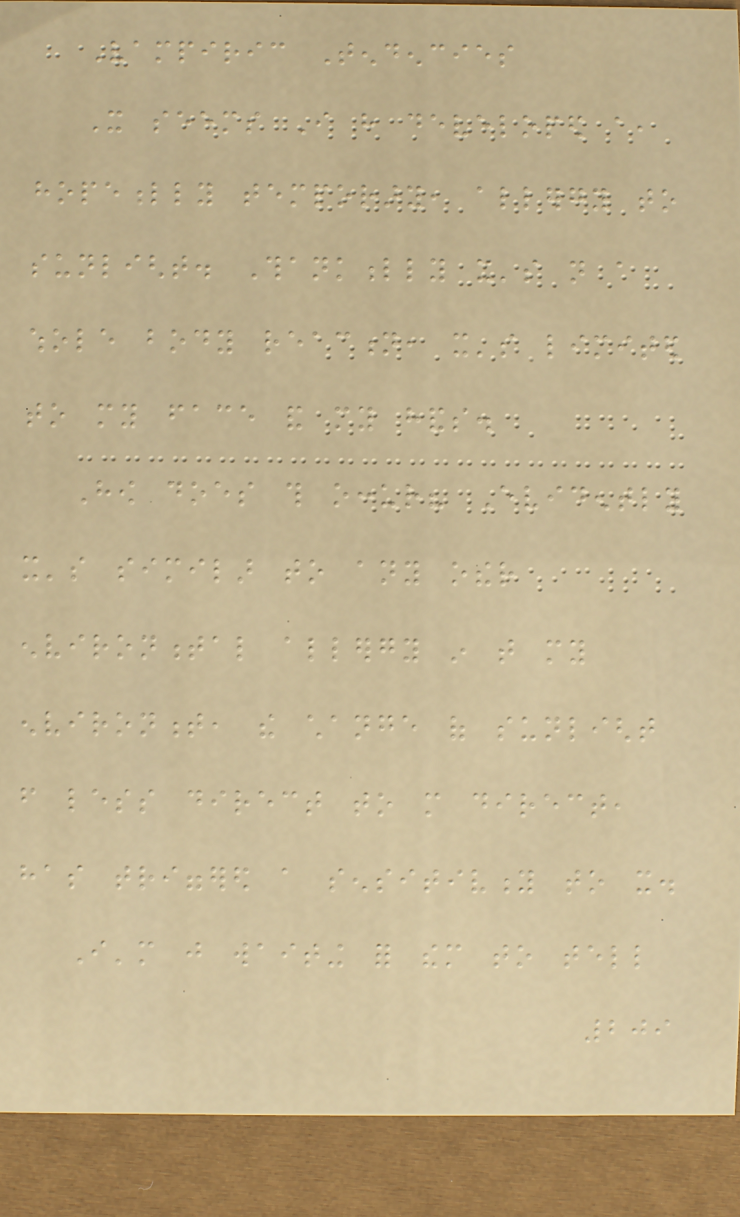Vampiric Tendencies
It seems I have developed a,
hopefully temporary, allergy to
sunlight. Thankfully it's not a
whole body reaction, it's limited
to my face and my hands.
How does this occur? Evidently
it's similar to any other
environmental allergy in that my
environment, the change of sunlight
from less direct to more direct,
has triggered a sensitivity to it.
I'm just waiting for them to tell
209
